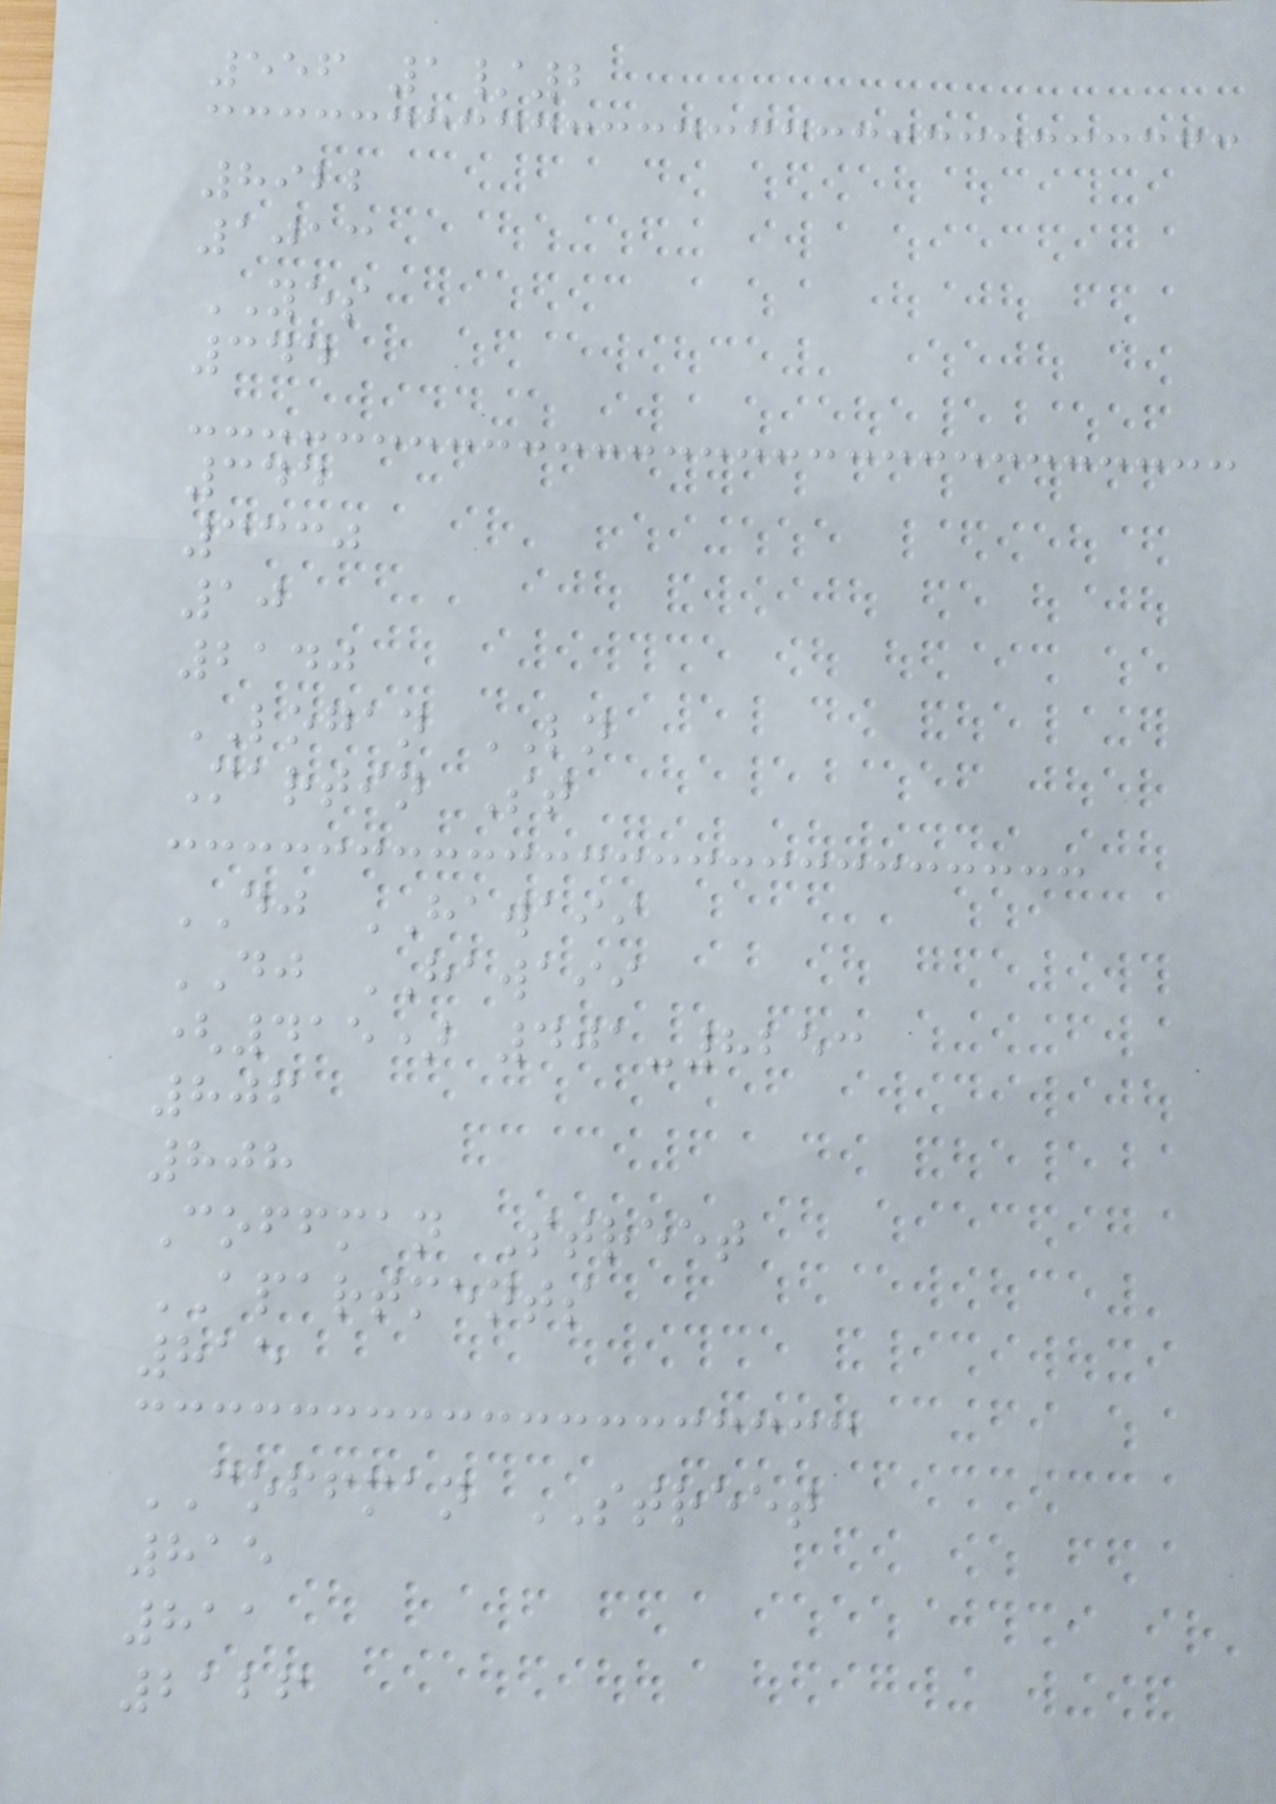556 1/2
8922
1013
YES
344
344
3330
10
2140
LOGAN LN
Martin St
DJ HAWAII
DJ HAWAII
(415) 401-8253
806
808
Coffman Street
APARTMENTS
815
COFFMAN STREET
815
811
2126
